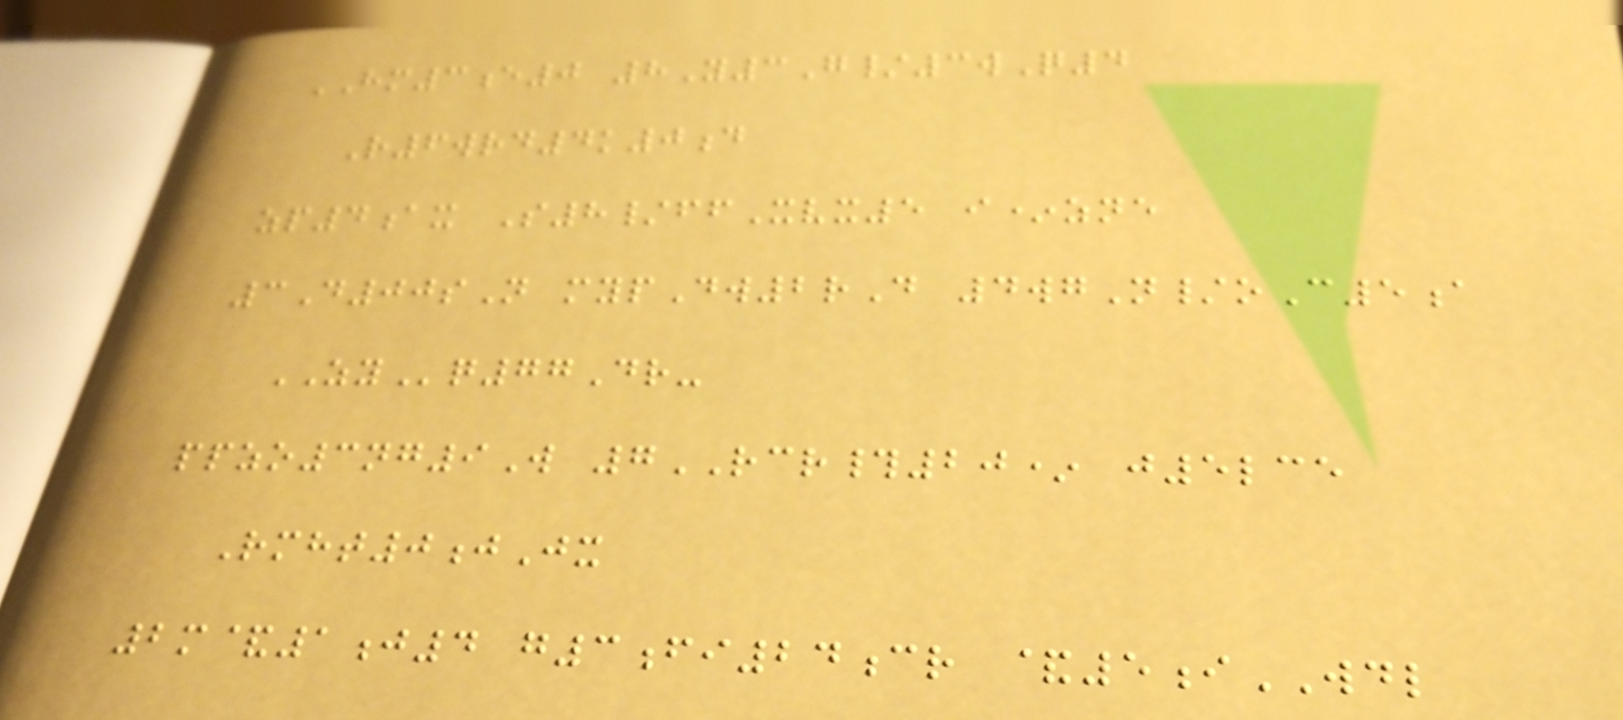HM3e0 8Y3G/3wQ4
R6wrd4k0d
zp4ax S8/ffXvx5 i*zne
3D00sN mypDw2rD 4wgN/oC5a
ZYq77Dr-
ppzo3ng9W 7RCR#20* j5lce
Rmht0jJx
2m&1j4 g3fi24cr &5iWDL
